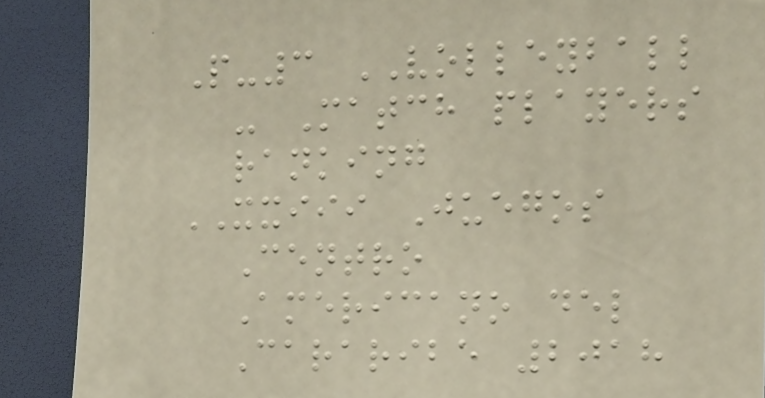P-3 VOLLEYBALL
- Match players
ranking
XXIII Juegos
Centro
Americano del
Cararibe 2018
